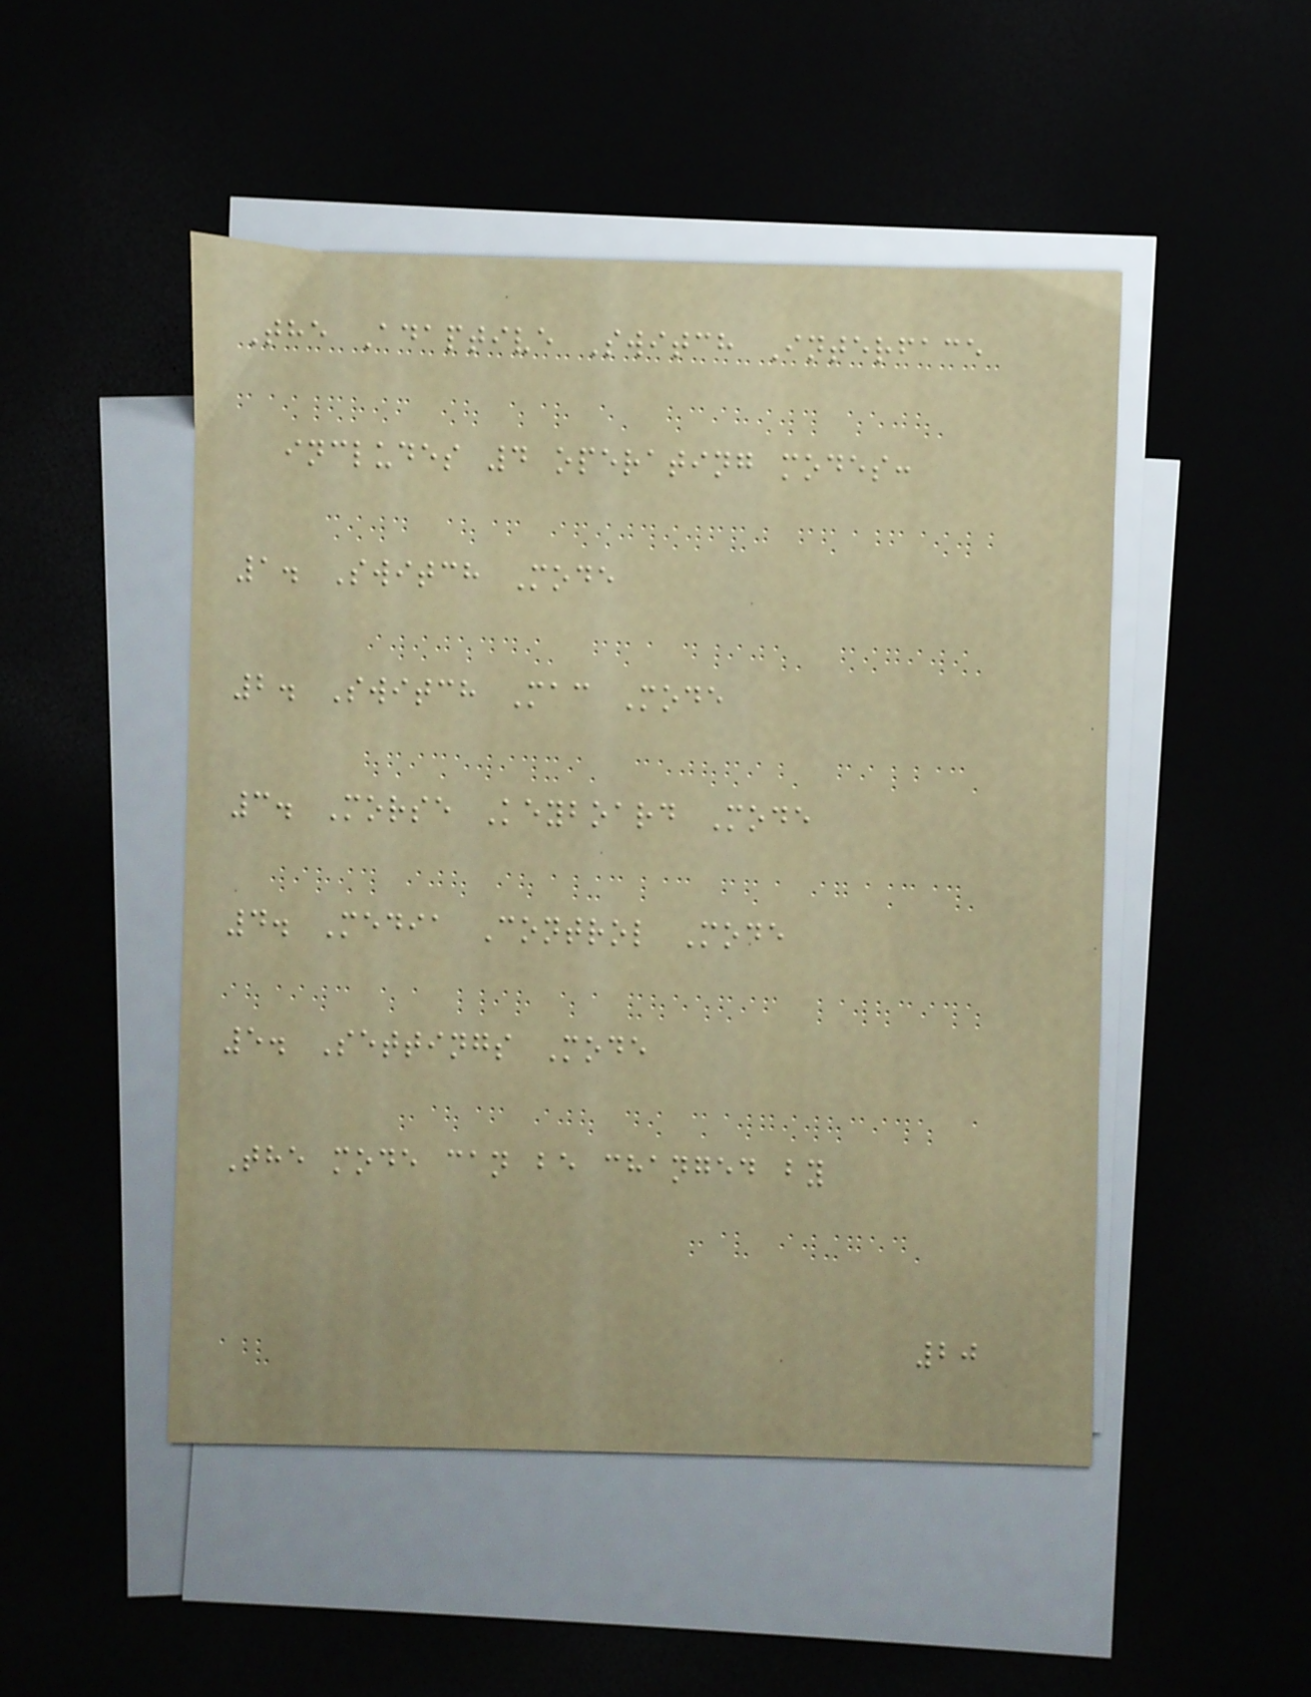The Adaptive Switch Interface
includes 4 operating modes:
1. Switch Mode
2. Switch Mac Mode
3. Morse Keyboard Mode
4. Media Control Mode
5. Settings Mode
The mode can be changed by
20
